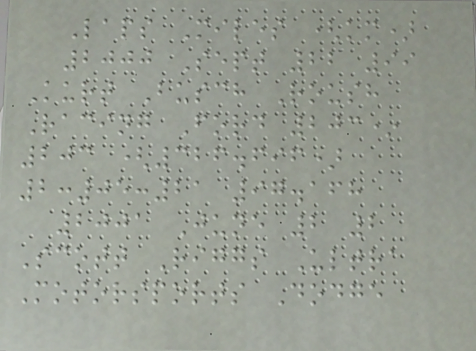Laps Miles (km)
2000 Sept 22 99
Kurt Busch Roush
Racing Ford 203*
203 (326.696)
2:05:21 97.168
2001 June 2 2
Scott Riggs Ultra
Motorsports Dodge
